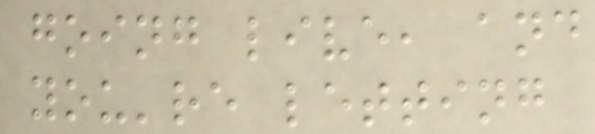going live, and
you're letting
